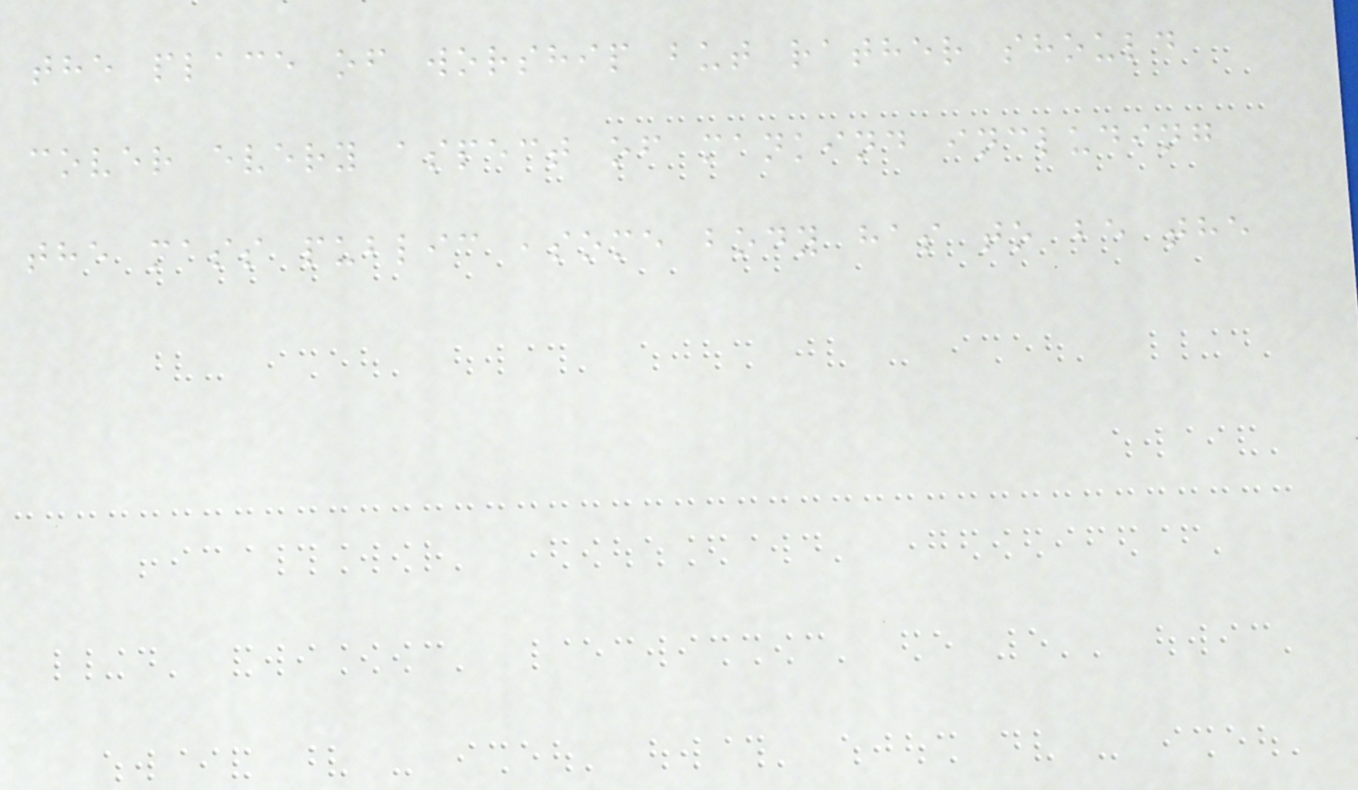the place of worship but rather should
cover every aspect of mankind including
the mass public ,some body has to be the
